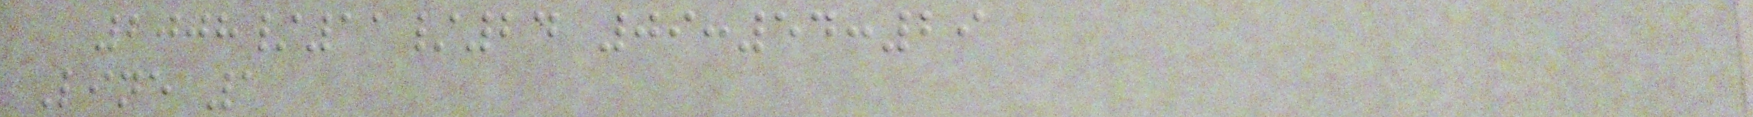2008/11/24 09:54:29
Line 1
